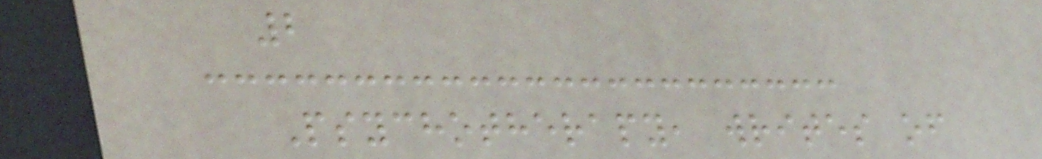2
Psychotherapy, writes of
